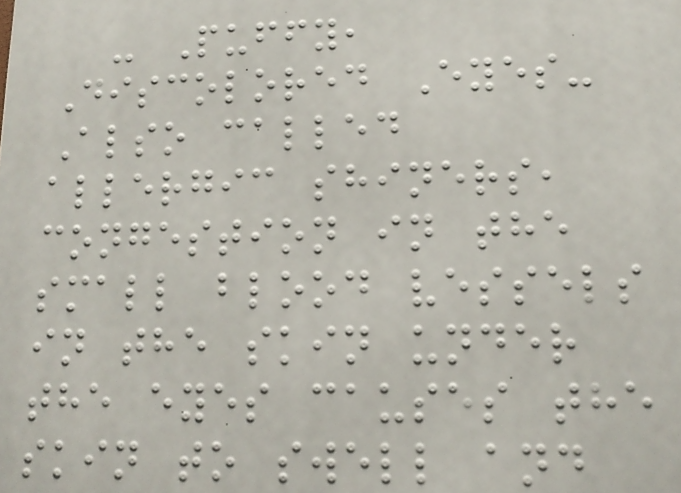- Puffy,
Discolored Eyes-
Also called
allergic shiners,
congestion in the
small blood vessels
in the skin under
the eyes causes the
skin to swell and
